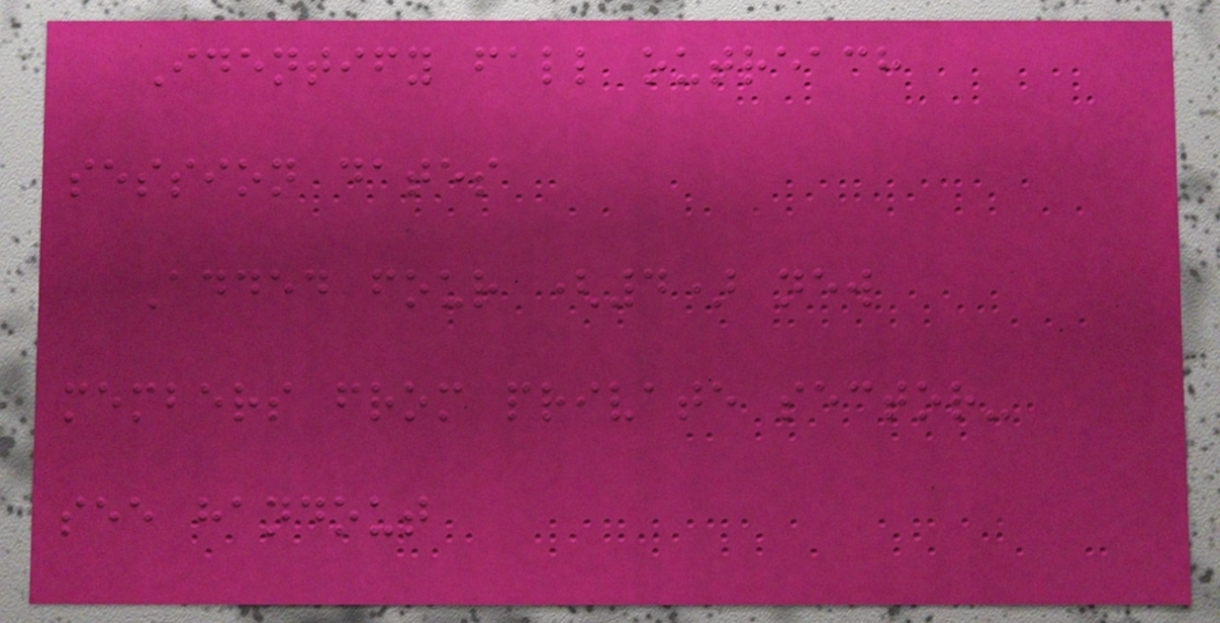Identify fall outreach
session dates
Added four (4) new
members from private sector-
see handout
